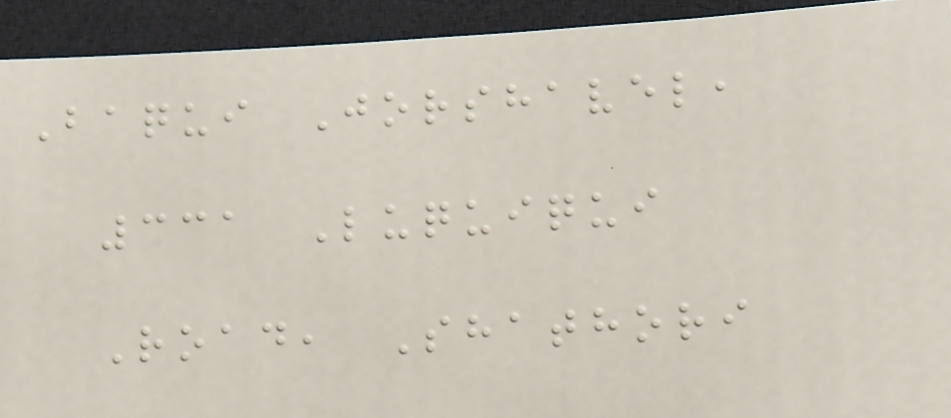Baqui Jorshavel,
331 Luquiqui
Road, Shathori
